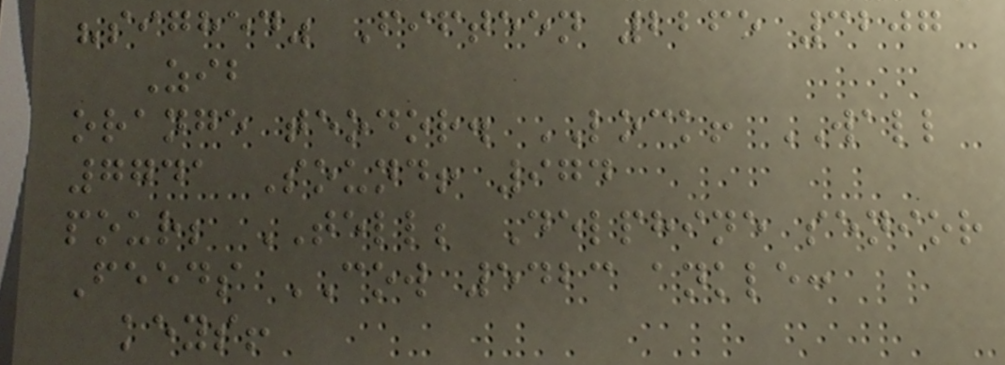"sighed" Fifteen 2265 3207
Zib
orange teodor. LOCK! WALL
7741 Sound! 974
pour; TELL; Delphine senior
Feeds COW 5423 ankle:
keys!
